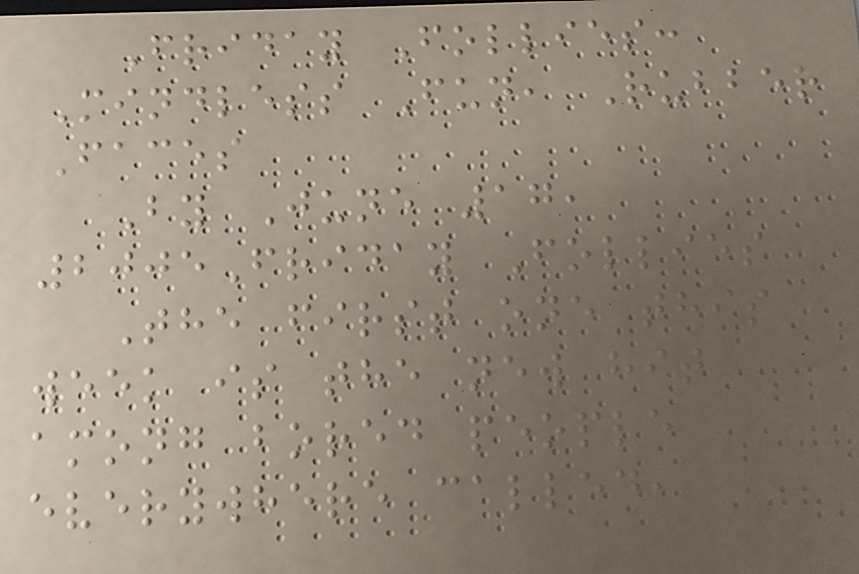Friday Follies:
Mindless Fun, Rubber
Faces
By June 17,
2005Friday Follies
The first one this
week is the new hit
among bored people
everywhere called,
